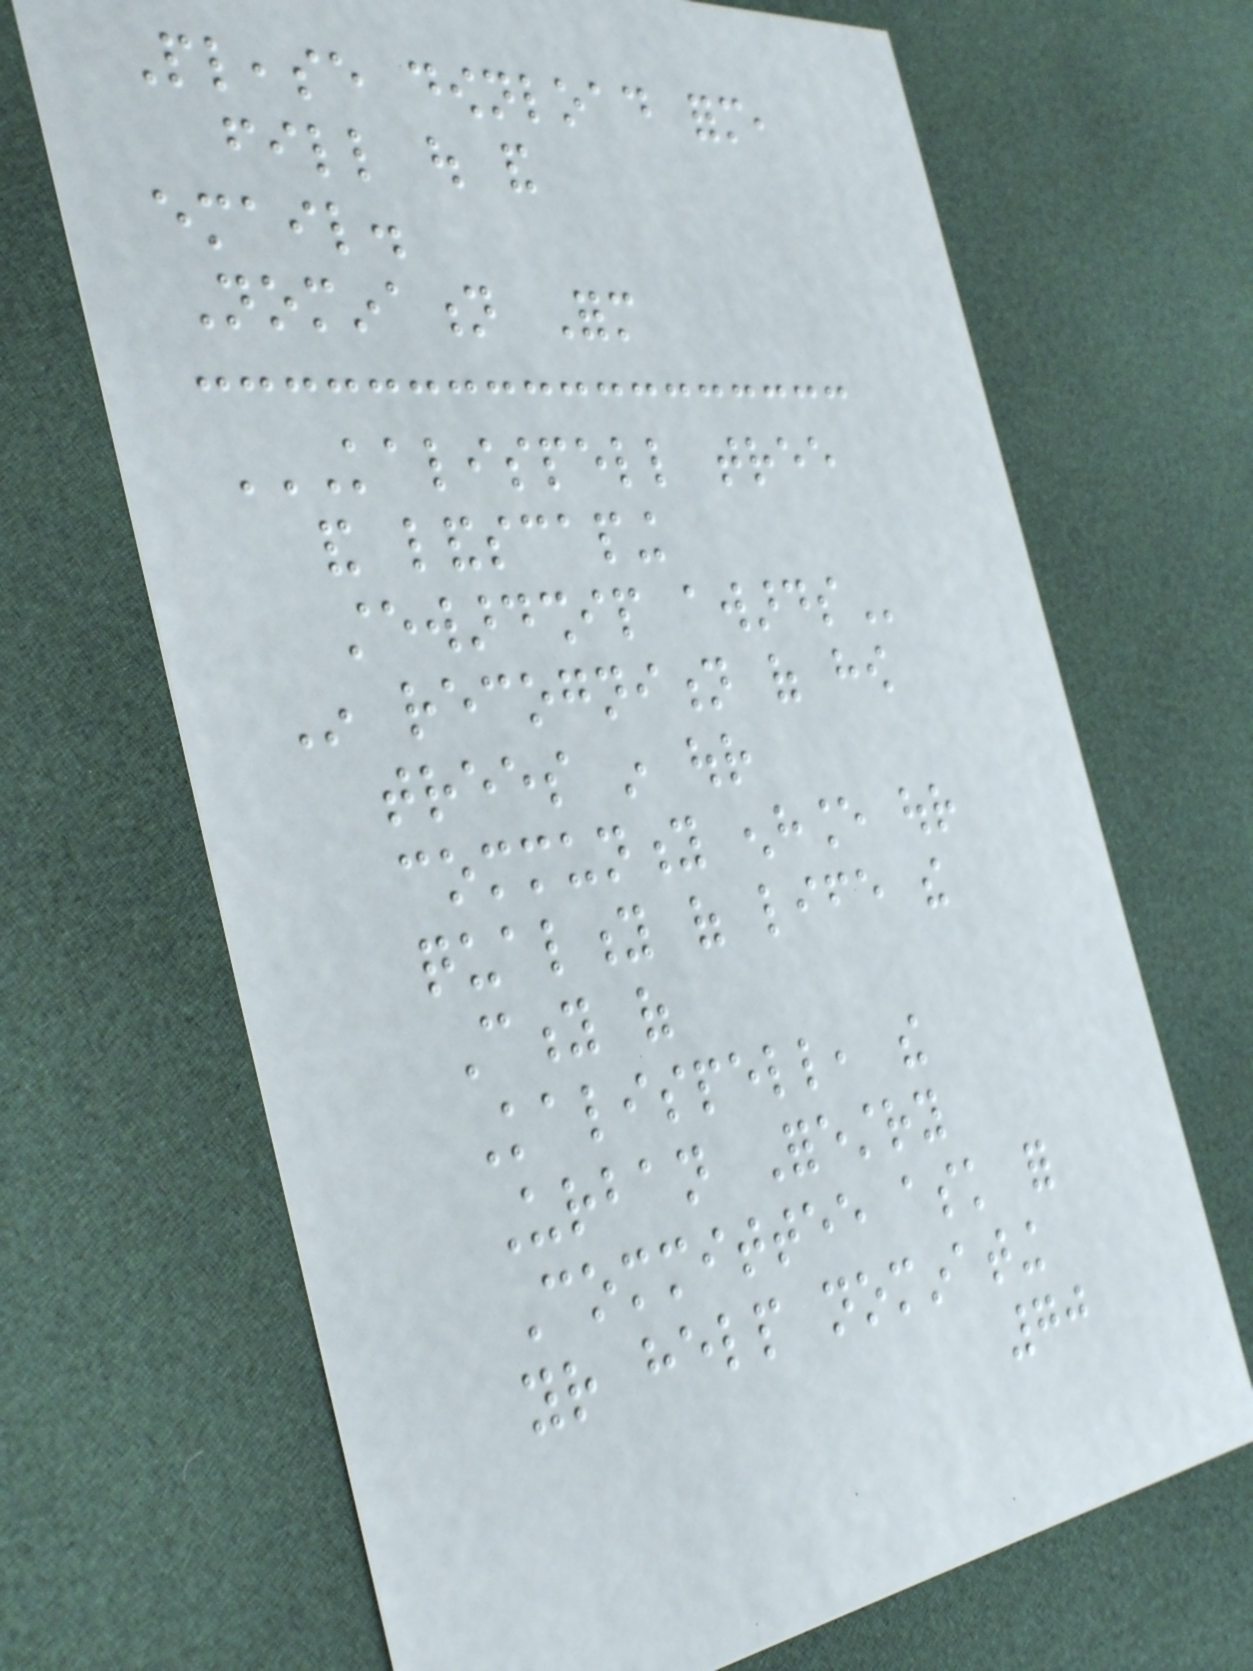Please download form,
fill out and
email.
Nomination Form
KALISPELL TREE
AND LANDSCAPING
STEWARDSHIP AWARDS
In recognition of how
trees in our
community enhance our
quality of life the
City of
Kalispell, the
Urban Forestry
Committee ask for
your help nominating
70
